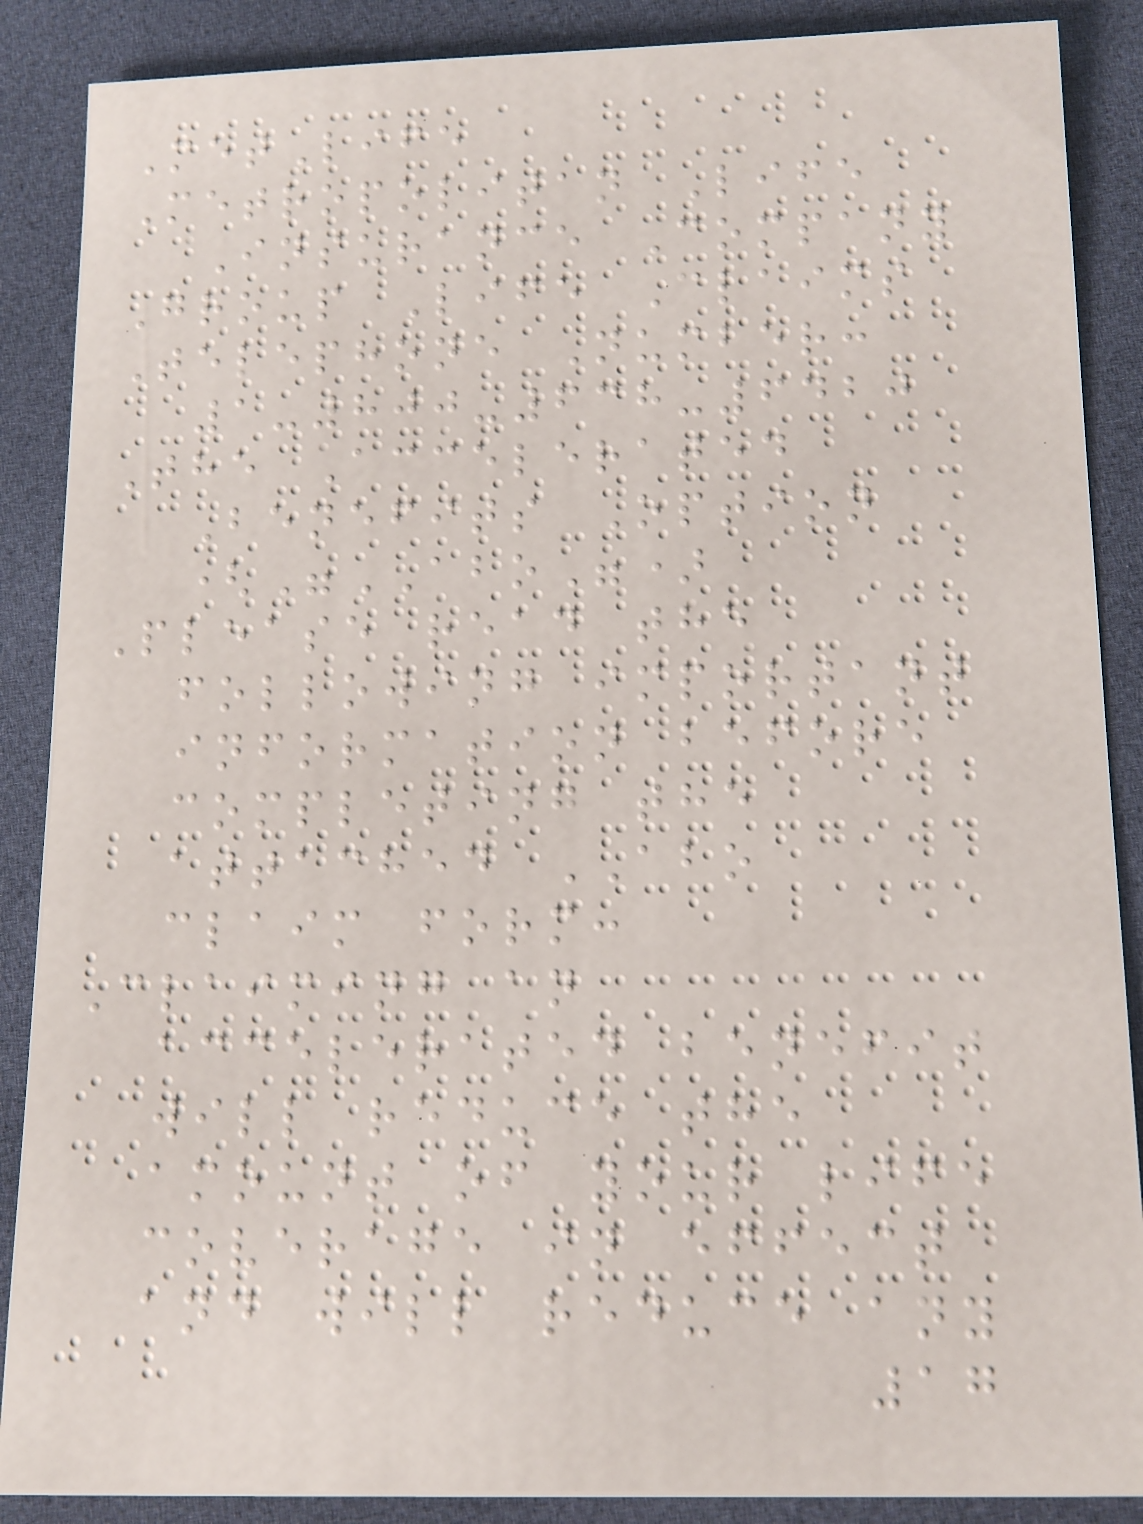MetLife
Metropolitan Life
Insurance Company
Group Life Claims
Telephone Number:
1-800-638-6420
The Accelerated
Benefits Option
("ABO")
Please read the
following important
information before
completing the
attached ABO
claim form:
Claiming an
accelerated benefit
will reduce the
amount of your life
coverage in effect
and will reduce any
17
